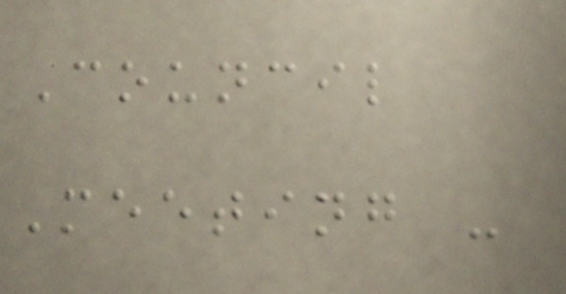Council
Meeting -
